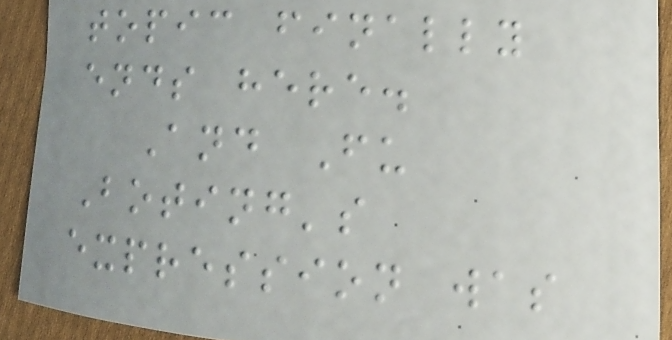topic finally
ends here.
And Fu
Boting's
expression was
